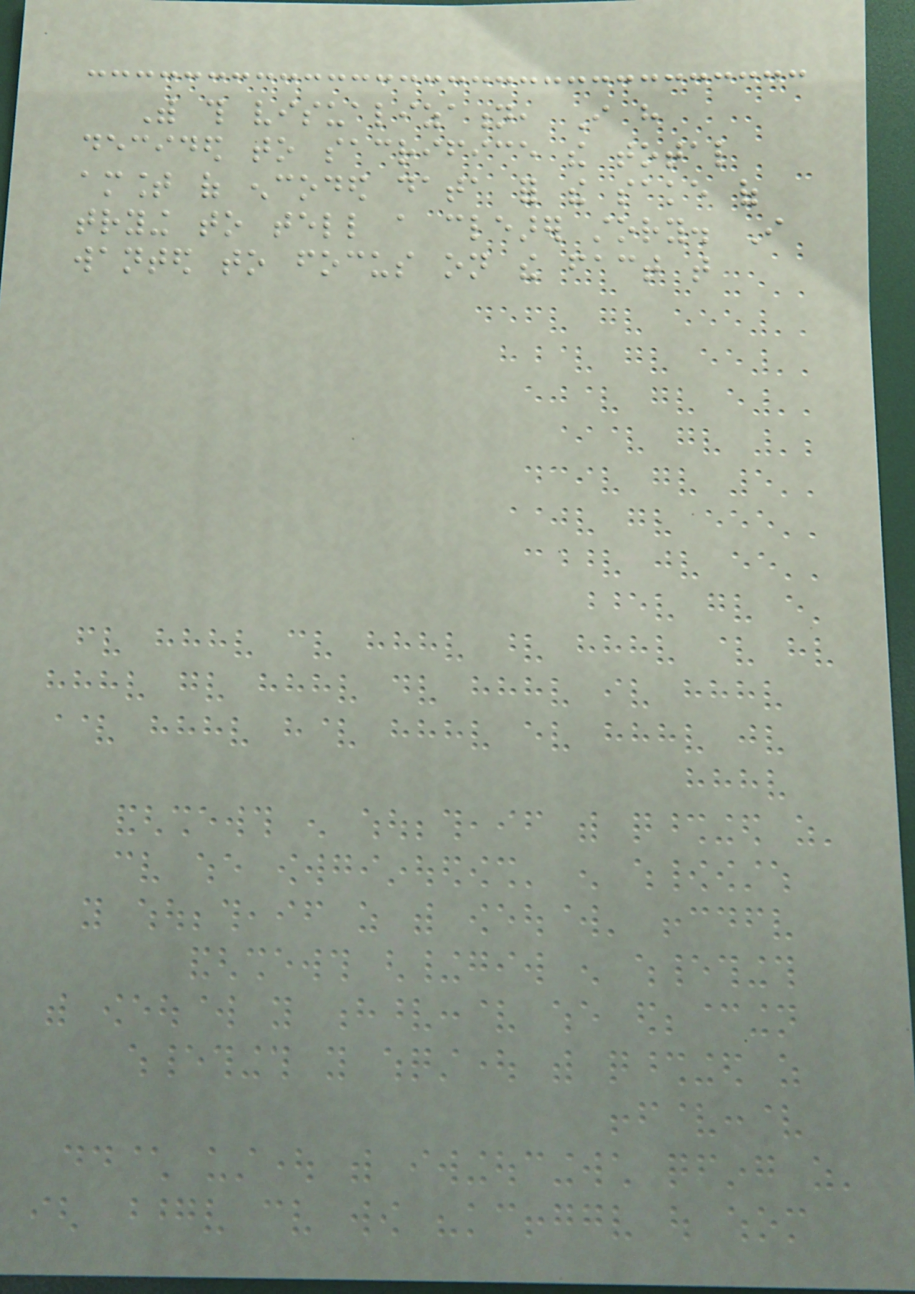With this visualization, I have
decided to sacrifice the total
amount of encoded data for the sake of
trying to tell a clearer story. I
wanted to focus on the fact that
